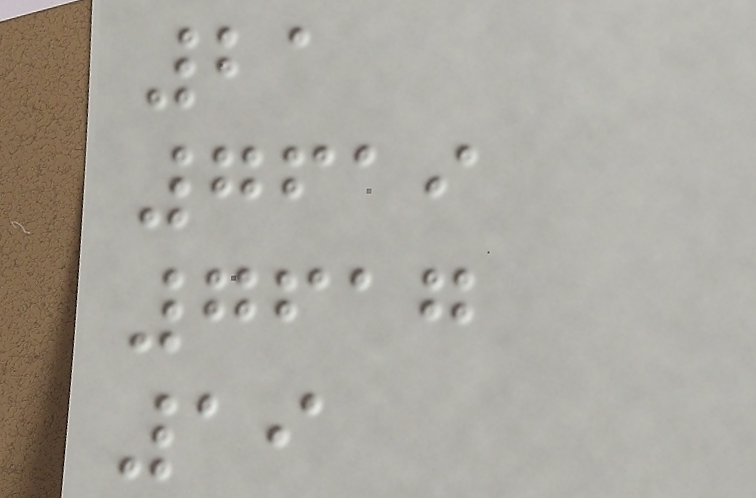21
7619
7617
19
